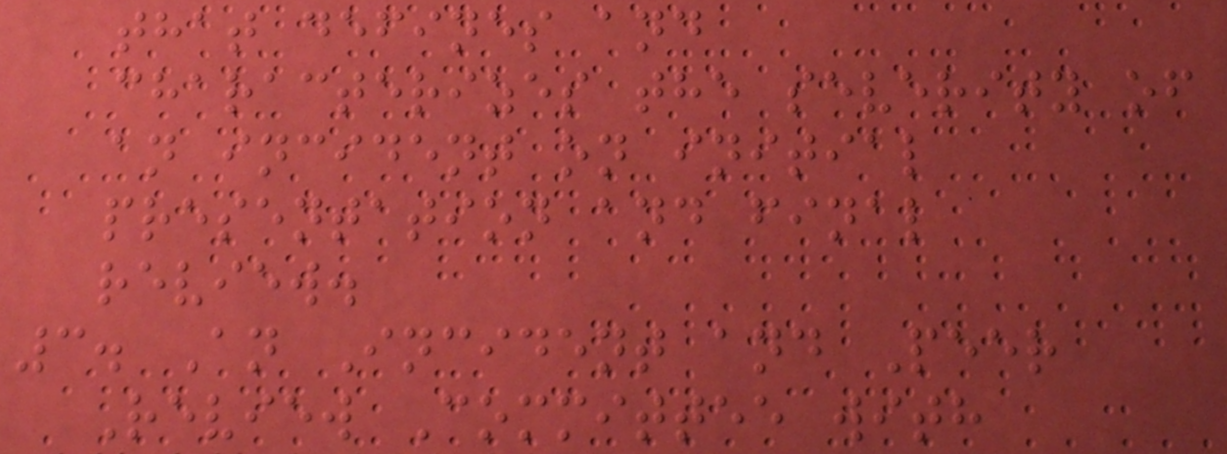that defines and
characterizes the severity of
an incident on initial
presentation and final
review.
3. An Incident and Peer
Review Committee with
